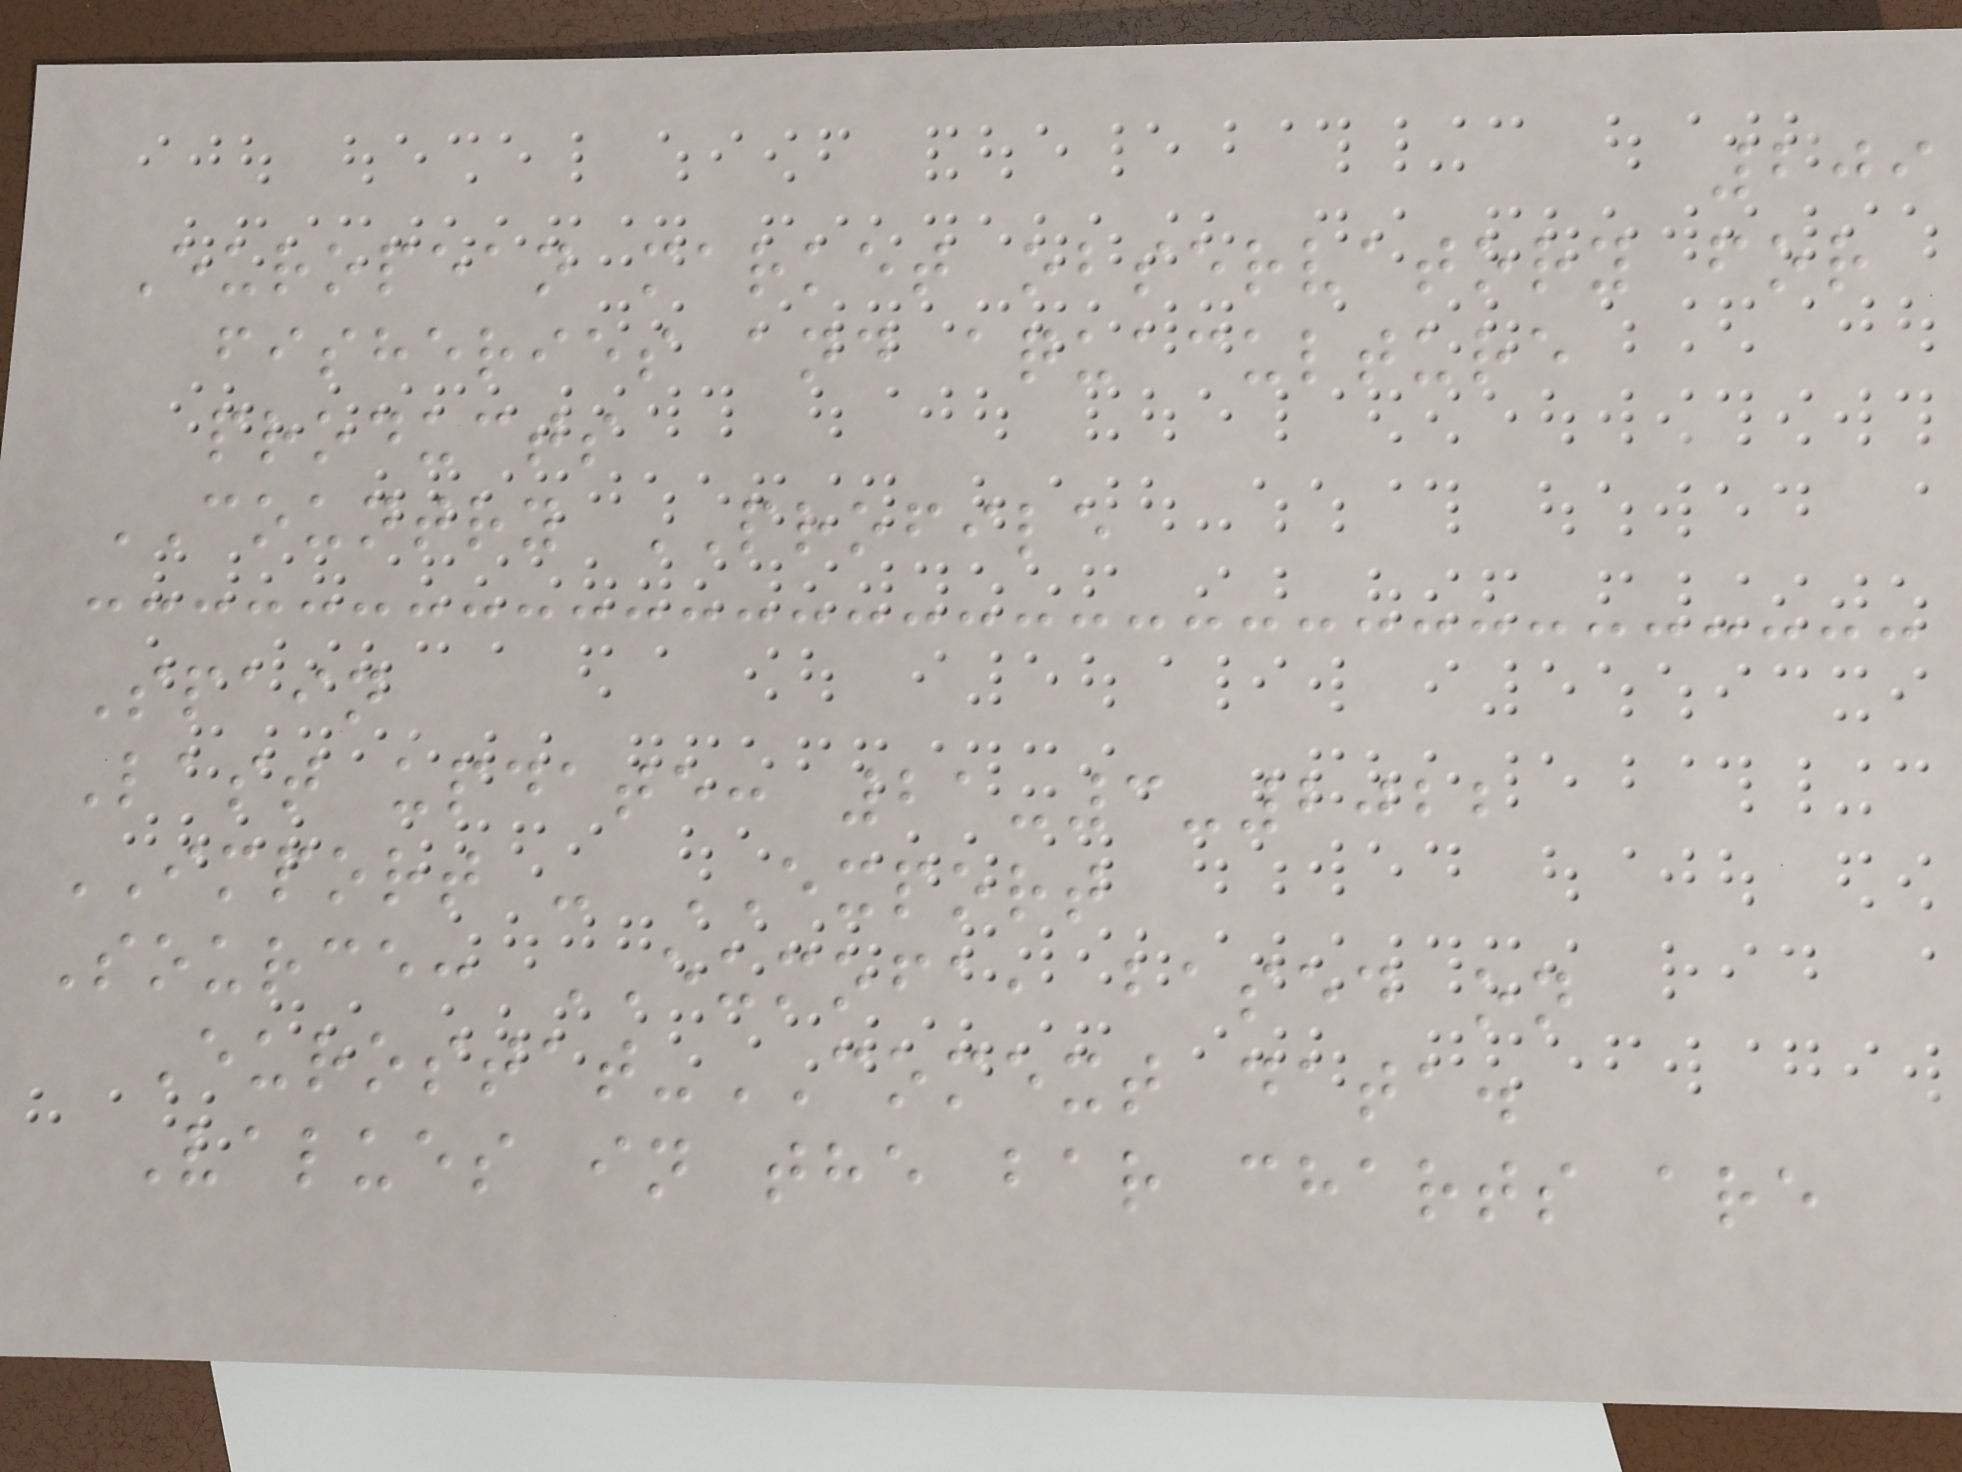209
European market observatory for
fisheries and aquaculture
products
COUNTRY PROFILE
Spain
Last update: 21-3-2022
IMPORT - EXPORT
Source: EUMOFA, based on
Eurostat-COMEXT data.
Values in the bar charts are
